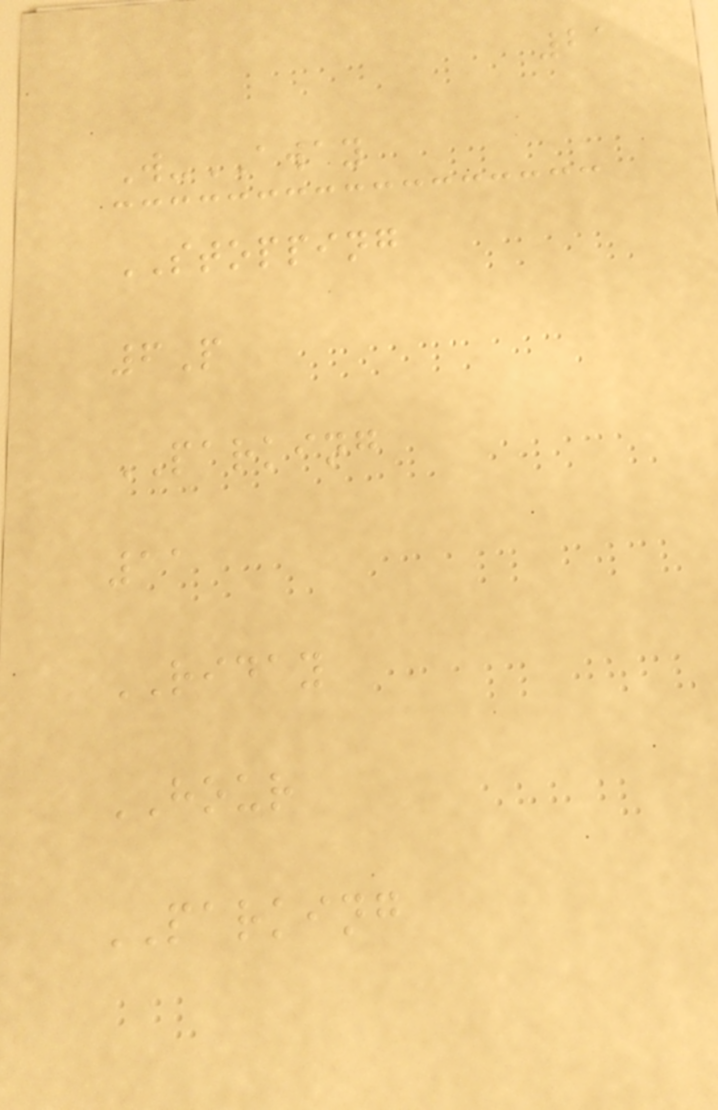21
W-AWAY
STOPPING
6P
PARKING
11
RIDAY
HOUR
PARKING
